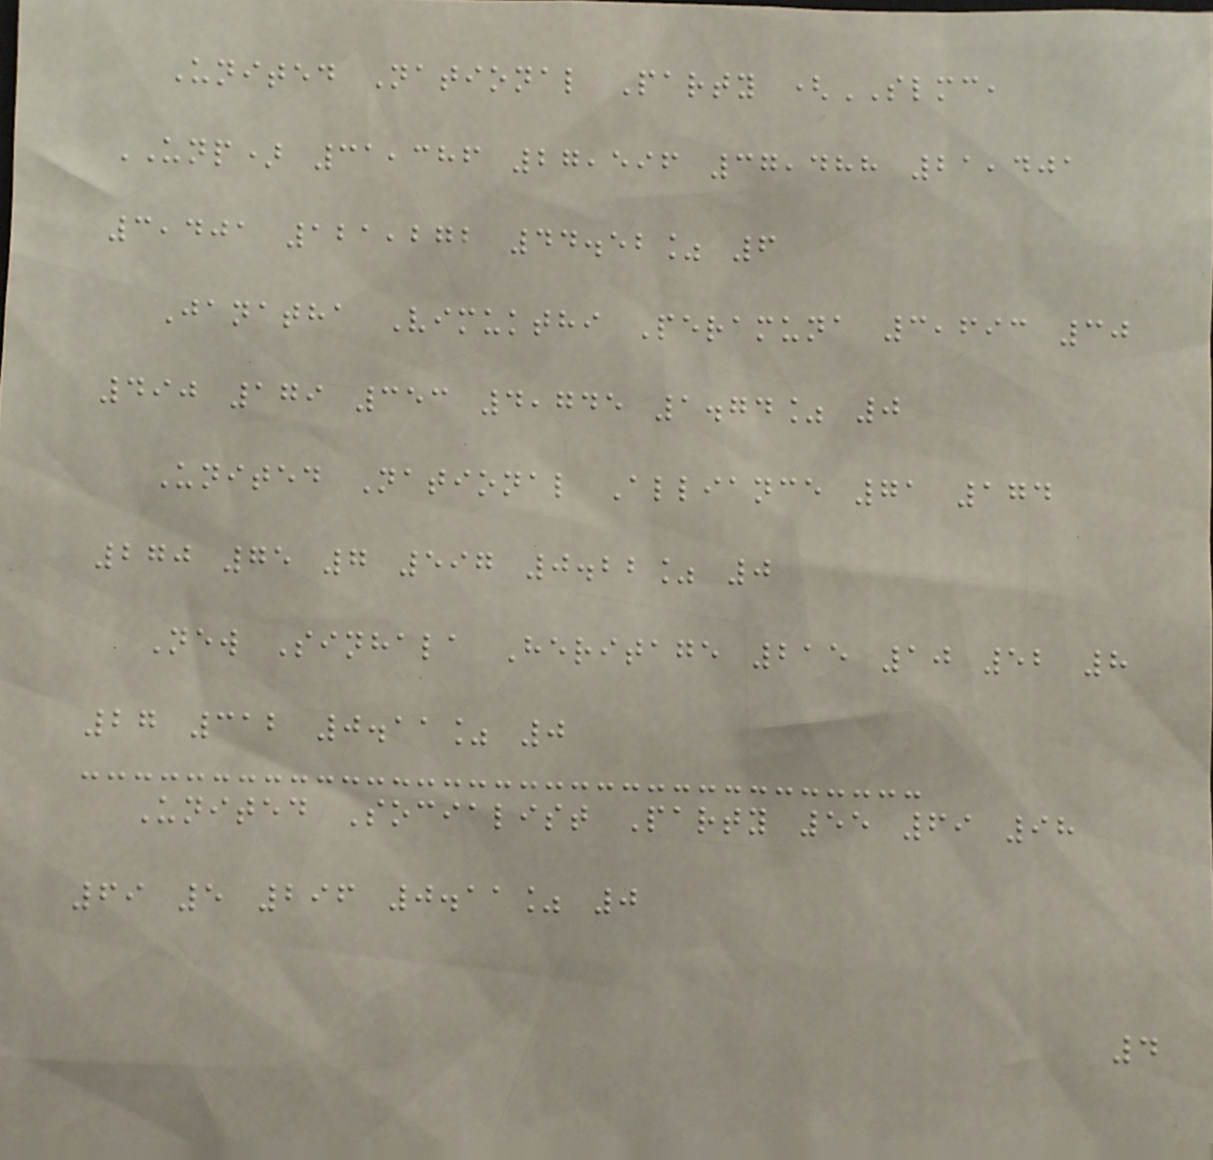United National Party (SLMC,
UNP) 31,386 27,596 37,488 21,401
3,401 121,272 44.52% 6
Janatha Vimukthi Peramuna 3,693 30
490 179 353 4,745 1.74% 0
United National Alliance 71 174
270 75 7 597 0.22% 0
New Sinhala Heritage 215 10 52 8
27 312 0.11% 0
United Socialist Party 55 69 98
69 5 296 0.11% 0
4
